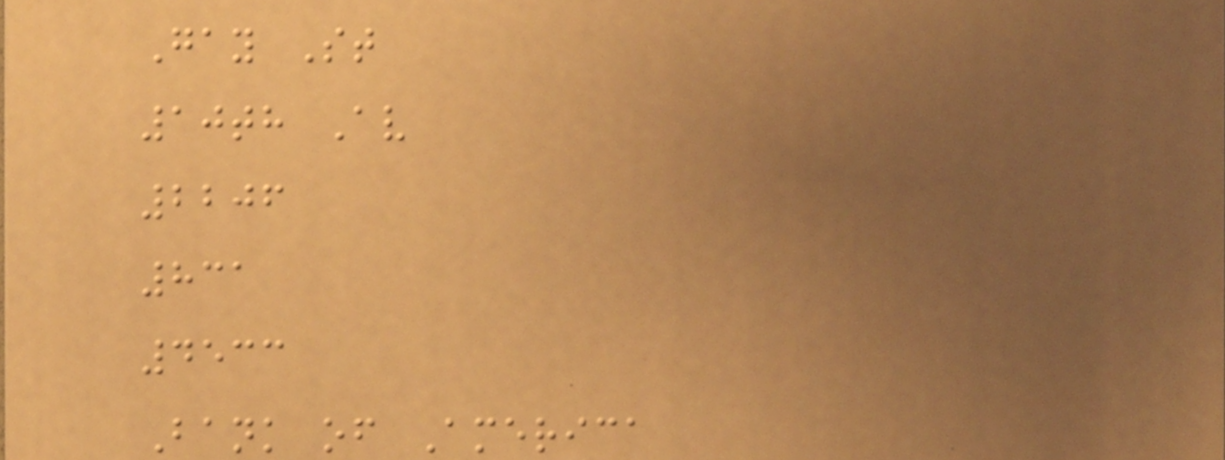Gay St
10th Av
2206
831
4533
Bank of America
